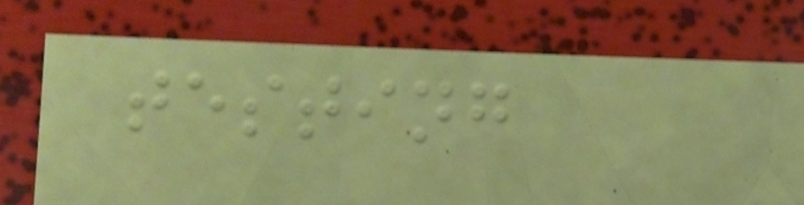testing
